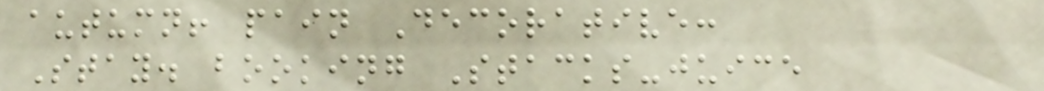autumn! pain Decorative:
Stay. booking Stacks-juice
